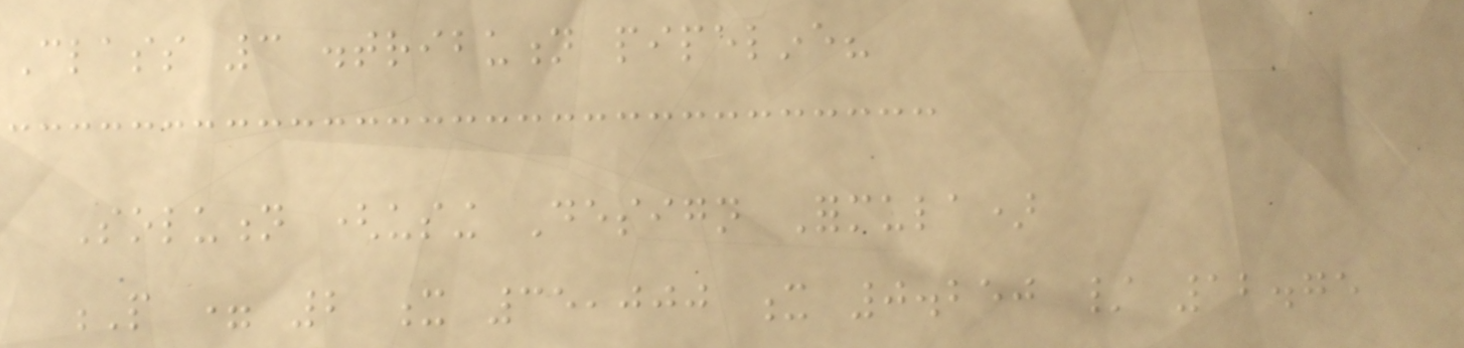Class 3 distribution pipeline?
Solution (using Design Formula)
P = 2 x 35,000 x 0.250 / 12.75
